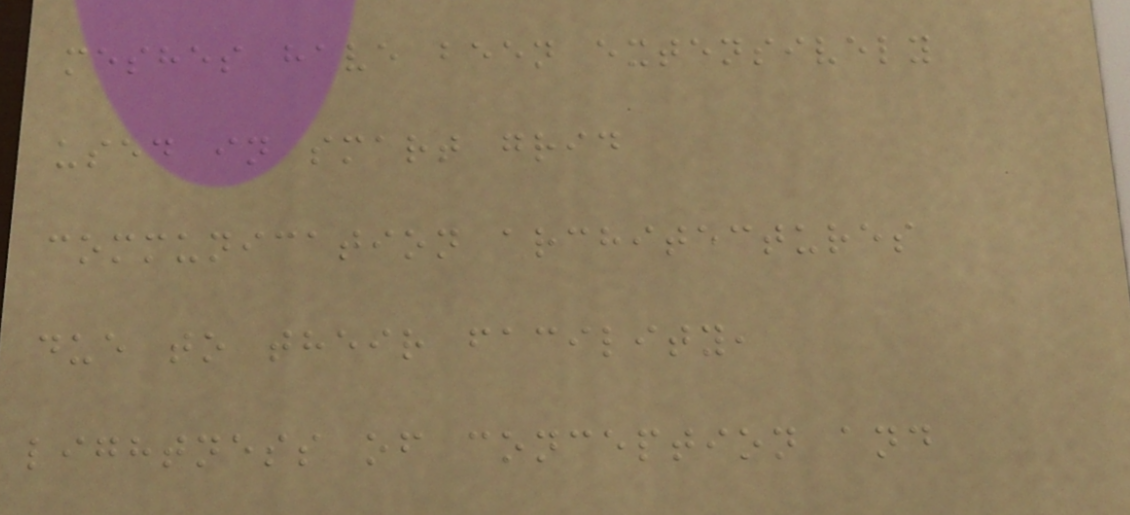meshes have been extensively
used in smart grid
communication architectures
due to their facility,
lightness of conception and
